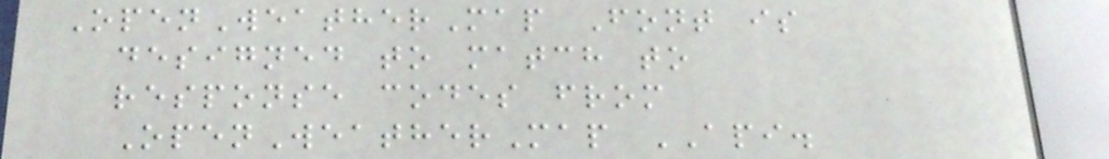OpenWeatherMap Font is
designed to match to
response codes from
OpenWeatherMap API.
